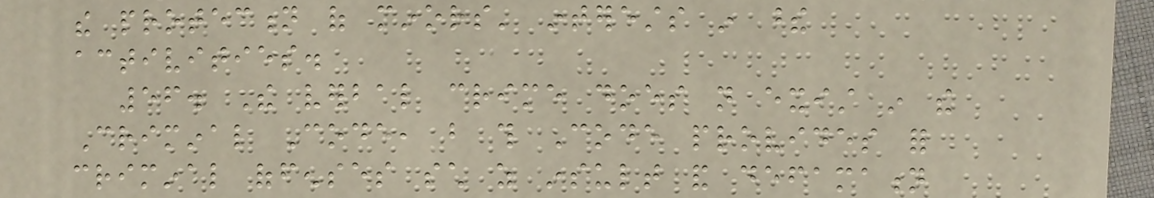the protection of minors' interests in these
activities.
56. The verbal crime does not exist in the
Criminal Code, but this Code provides for
criminal offenses such as insult and defamation
